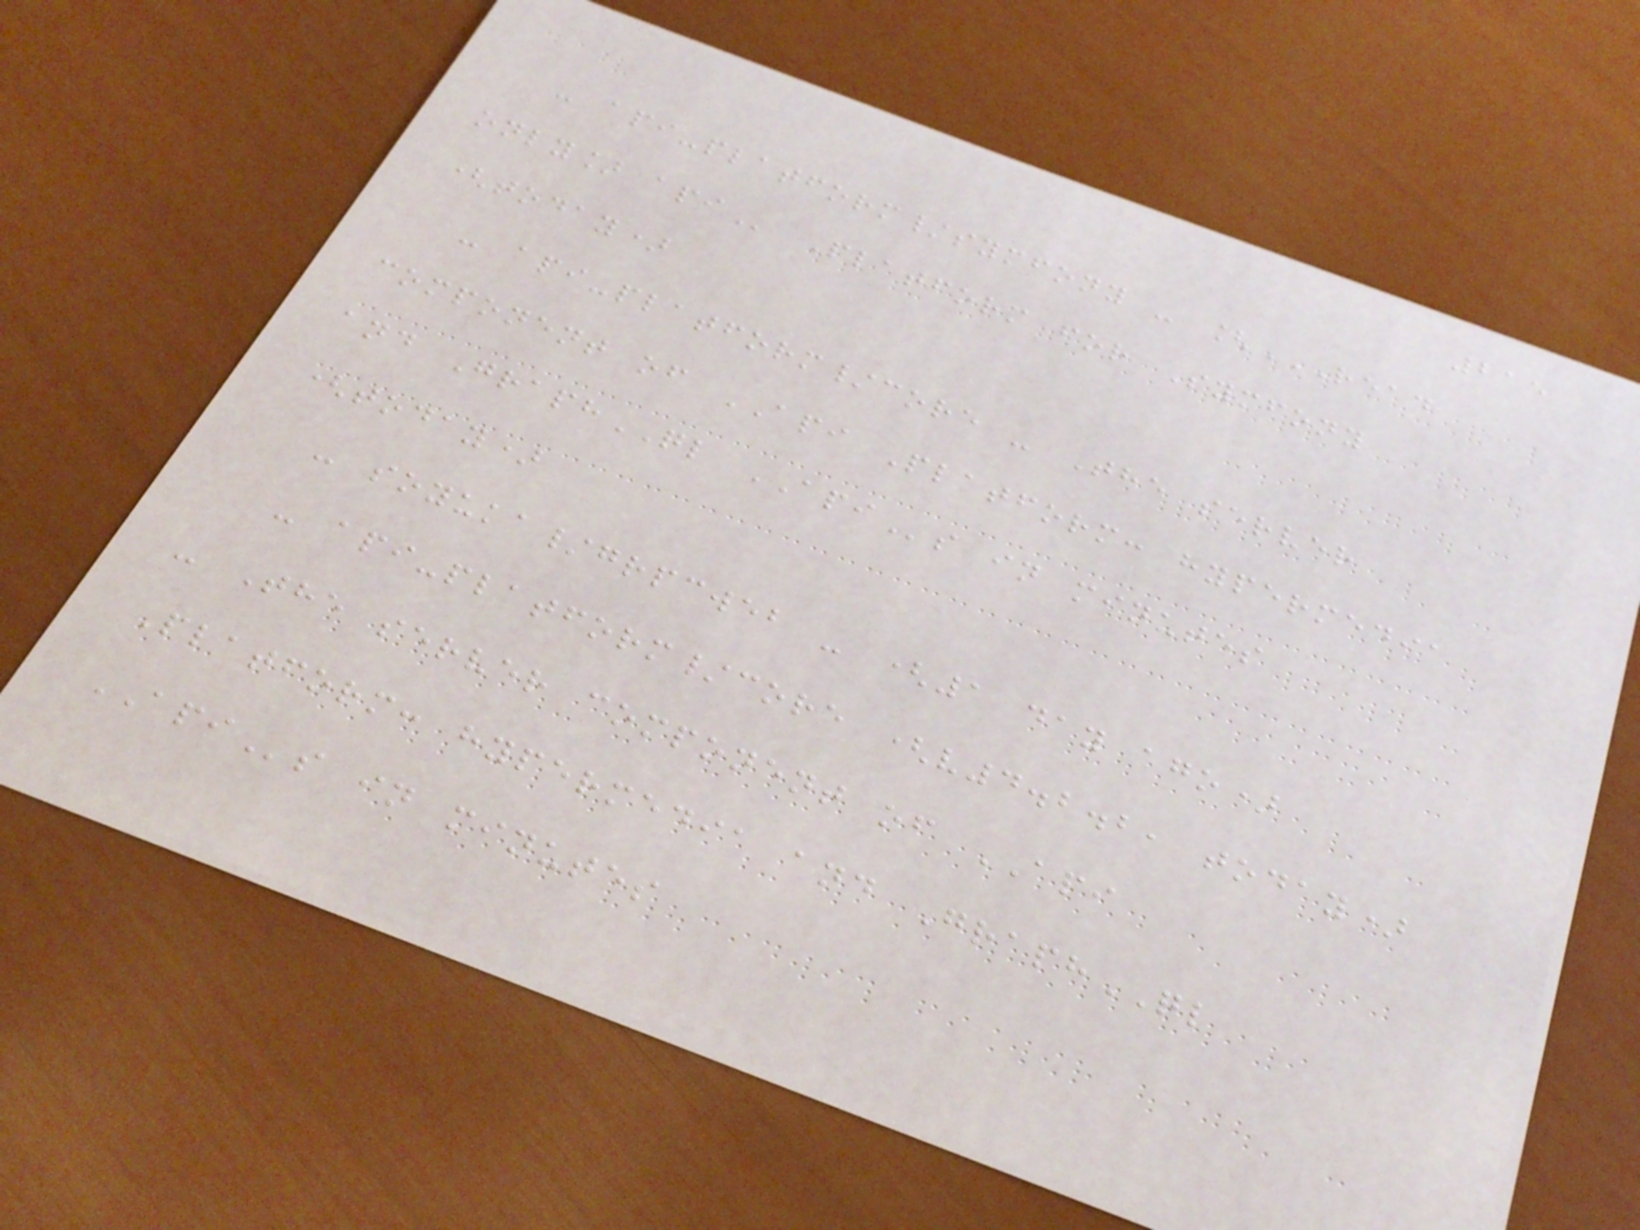215
- api-platform/symfony - [READ
ONLY] API Platform for Symfony
(today)
- api-platform/core - The server
component of API Platform: hypermedia
and GraphQL APIs in minutes
(today)
- soyuka/grpcweb - (1 day ago)
- api-platform/core (v4.2.2, today)
- The server component of API
Platform: hypermedia and GraphQL
APIs in minutes
